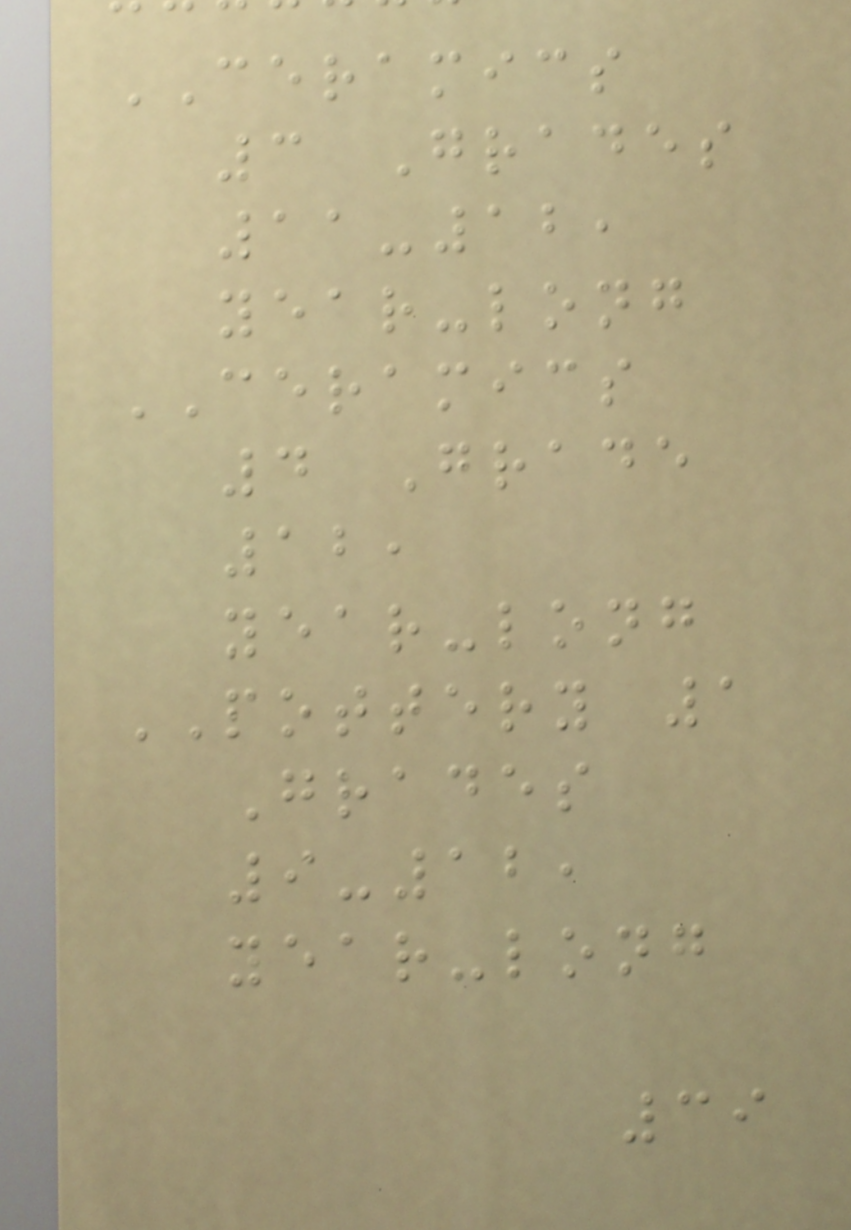CERAMICS
3 Grades
11-12,
year-long
CERAMICS
4 Grade
12,
year-long
POTTERY 1
Grades
9-12,
year-long
39
